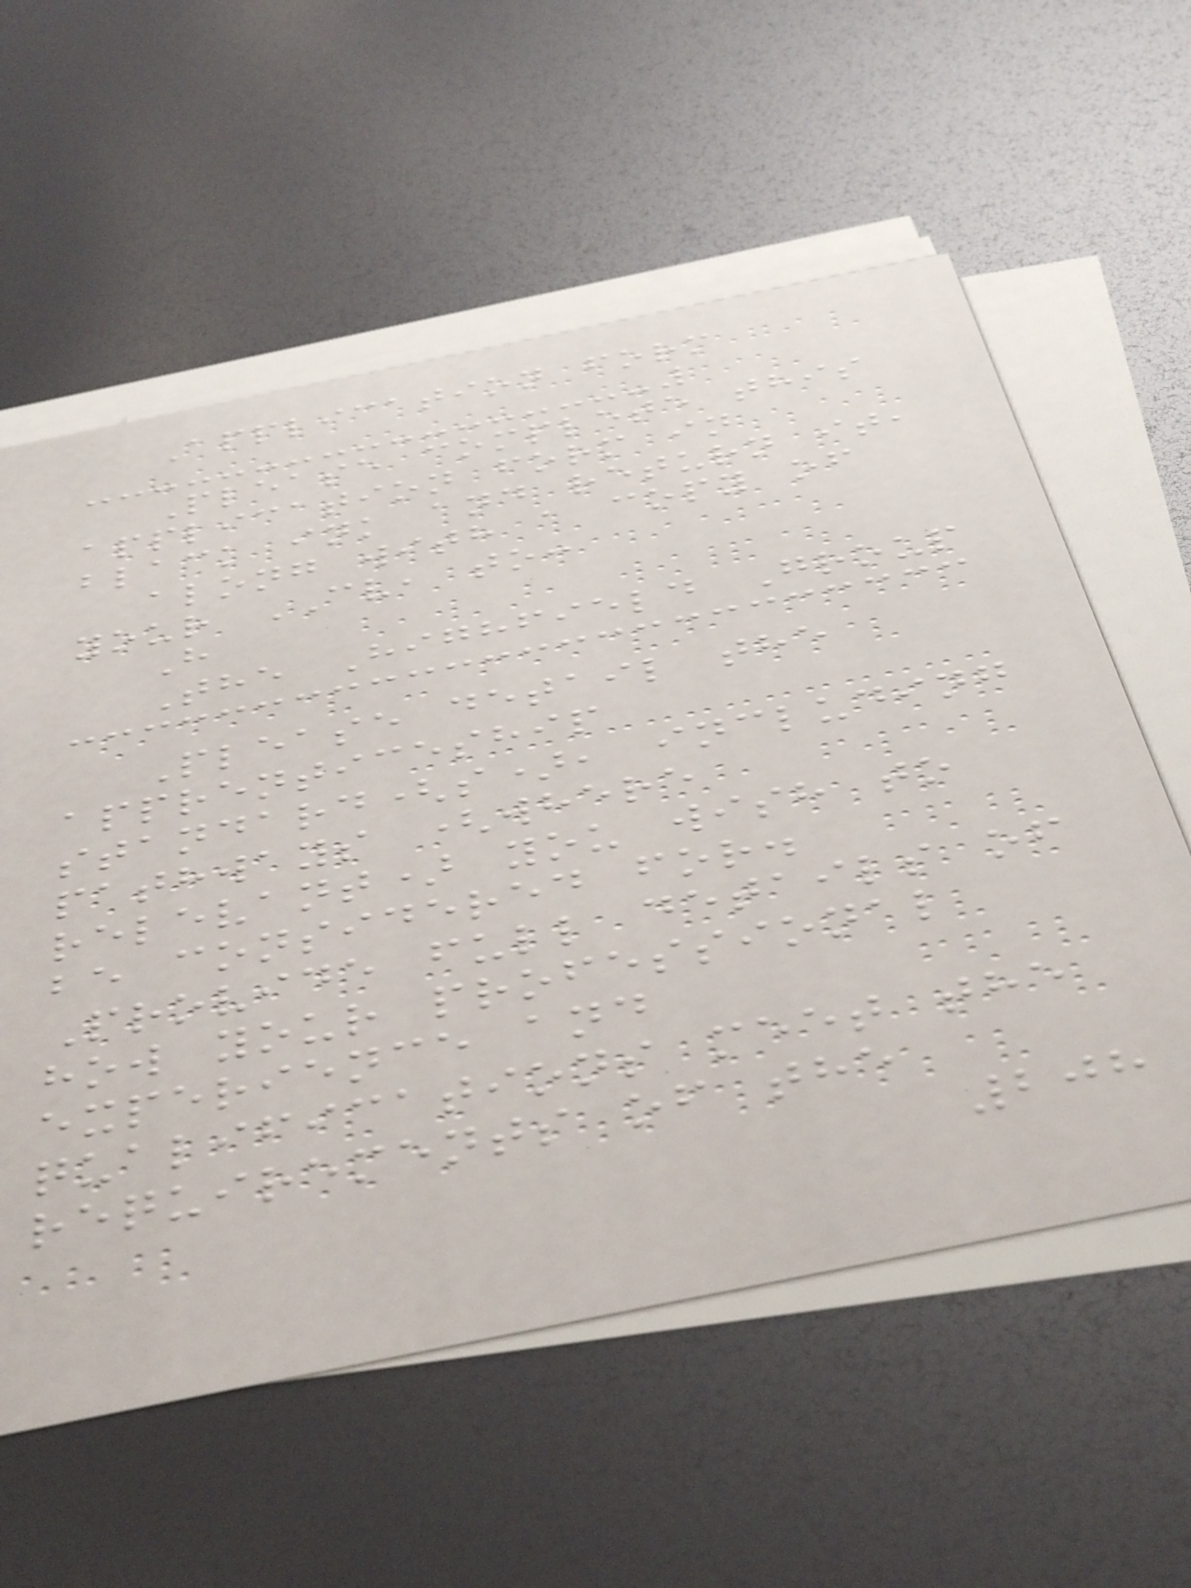Application form
Please complete this
application form in
black ink and return it,
along with a copy of
your CV, to:
H
The Highfield Group
Please detail the
apprenticeship
standard(s), including
pathways (where
relevant) you wish to
be considered for.
Provide full details of
how your professional
experience and
qualifications meet the
requirements of the
208
